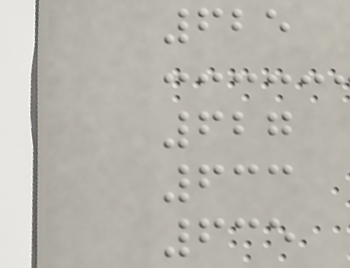625
627
633
635
